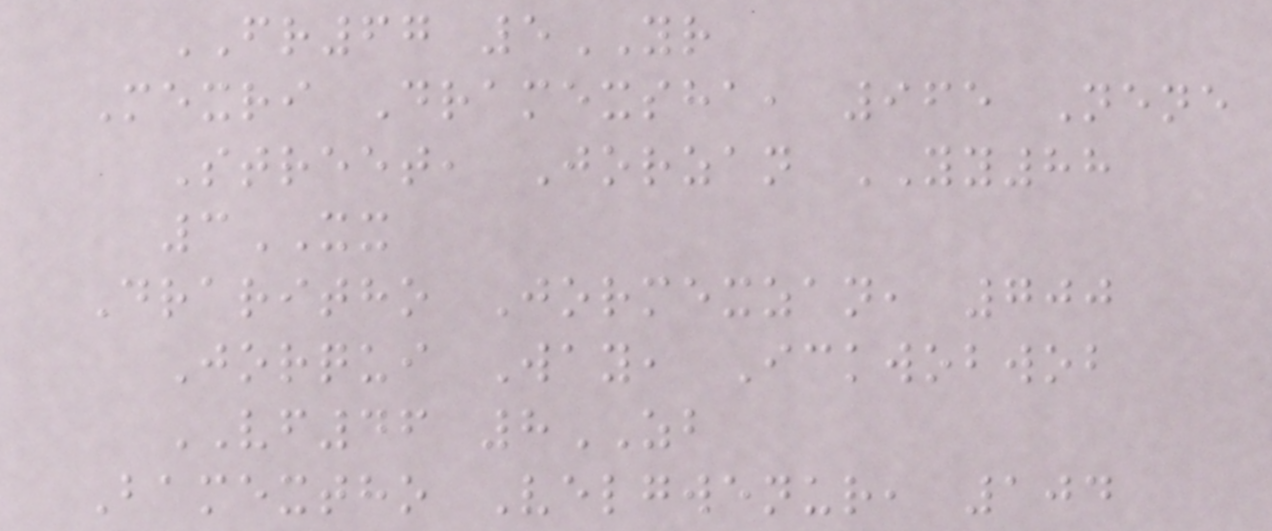FR67 5YR
Mexri Dramexsha, 965 Nene
Street, Jorzan YY88
3XX
Draritho Jormexzan, 700
Jorqui Way, Ickwobwob
VF46 8ZB
Bamextho Velgwenur, 104
